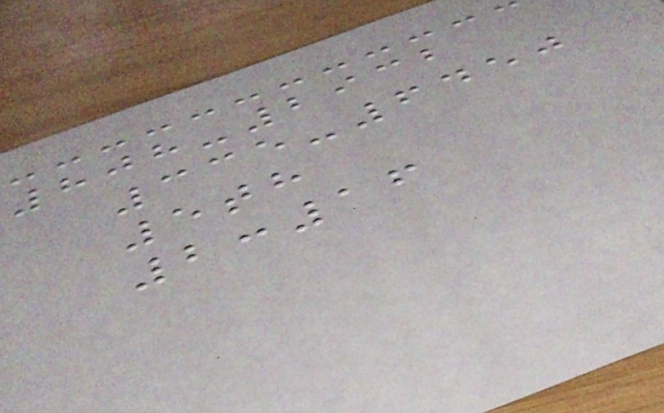808-2932
335-6450
5th
2:16
